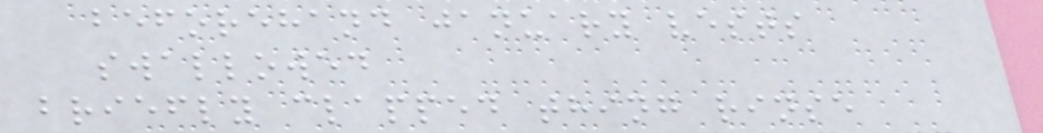beforehand january vests
swallowed
briefly clapped thing rinse
